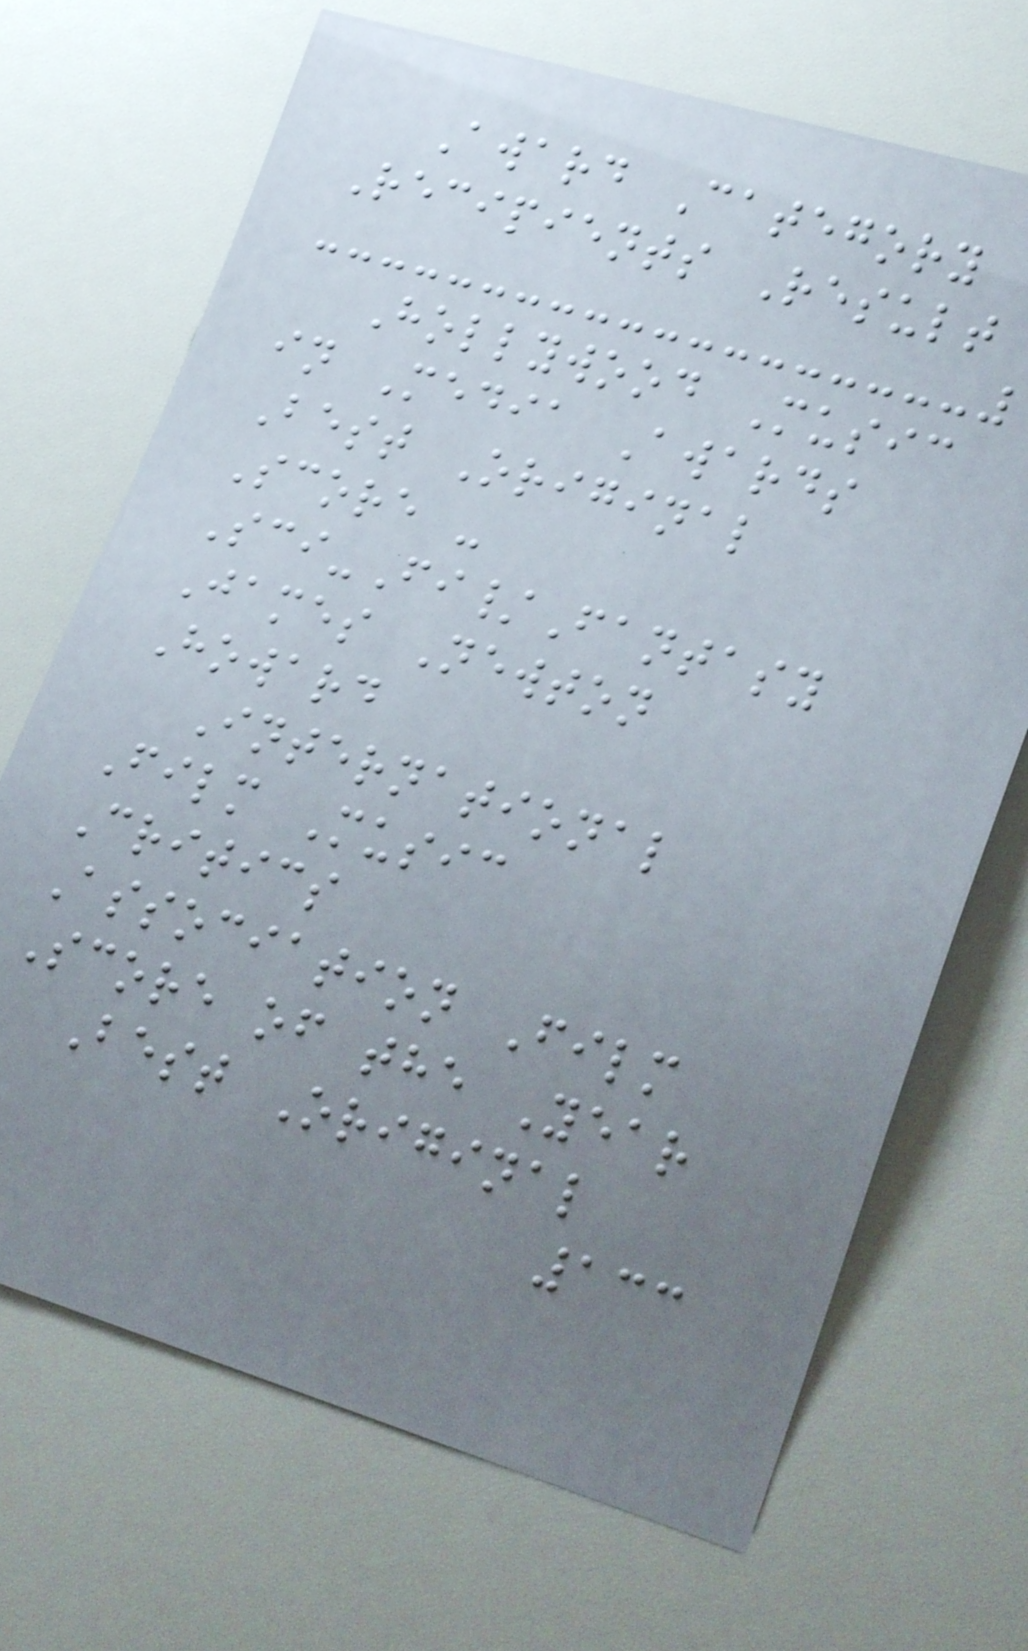Award Category
Recipients Result
Hollywood Music
in Media Awards
Best Original
Score -
Sci-Fi/Fantasy
James Newton
Howard
International
Film Music
Critics
Association Film
Score of the Year
Best Original
133
